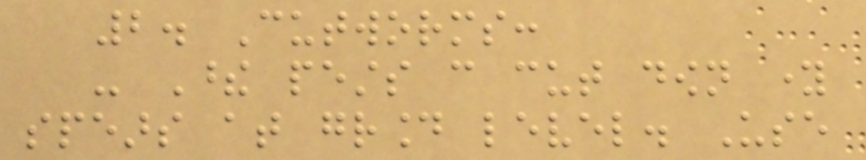2. Cutworms:
- These pests can cut down young
spears at ground level. Use
